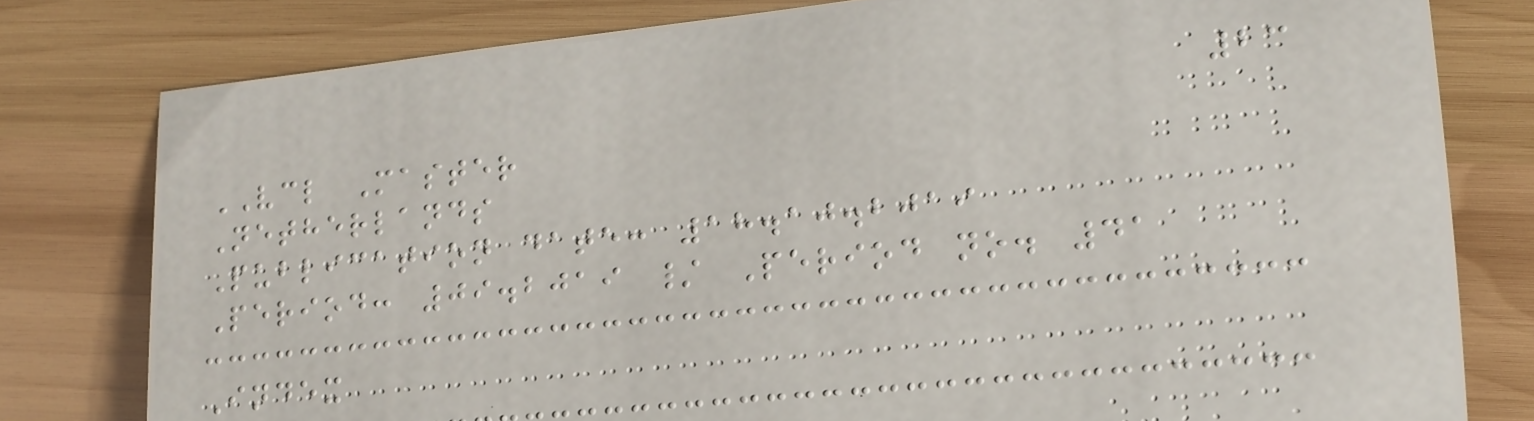23
VCL Master
Netherlands
Publication date: 18.10.2019
Period: 09.2019 / Period no. 41
Index
